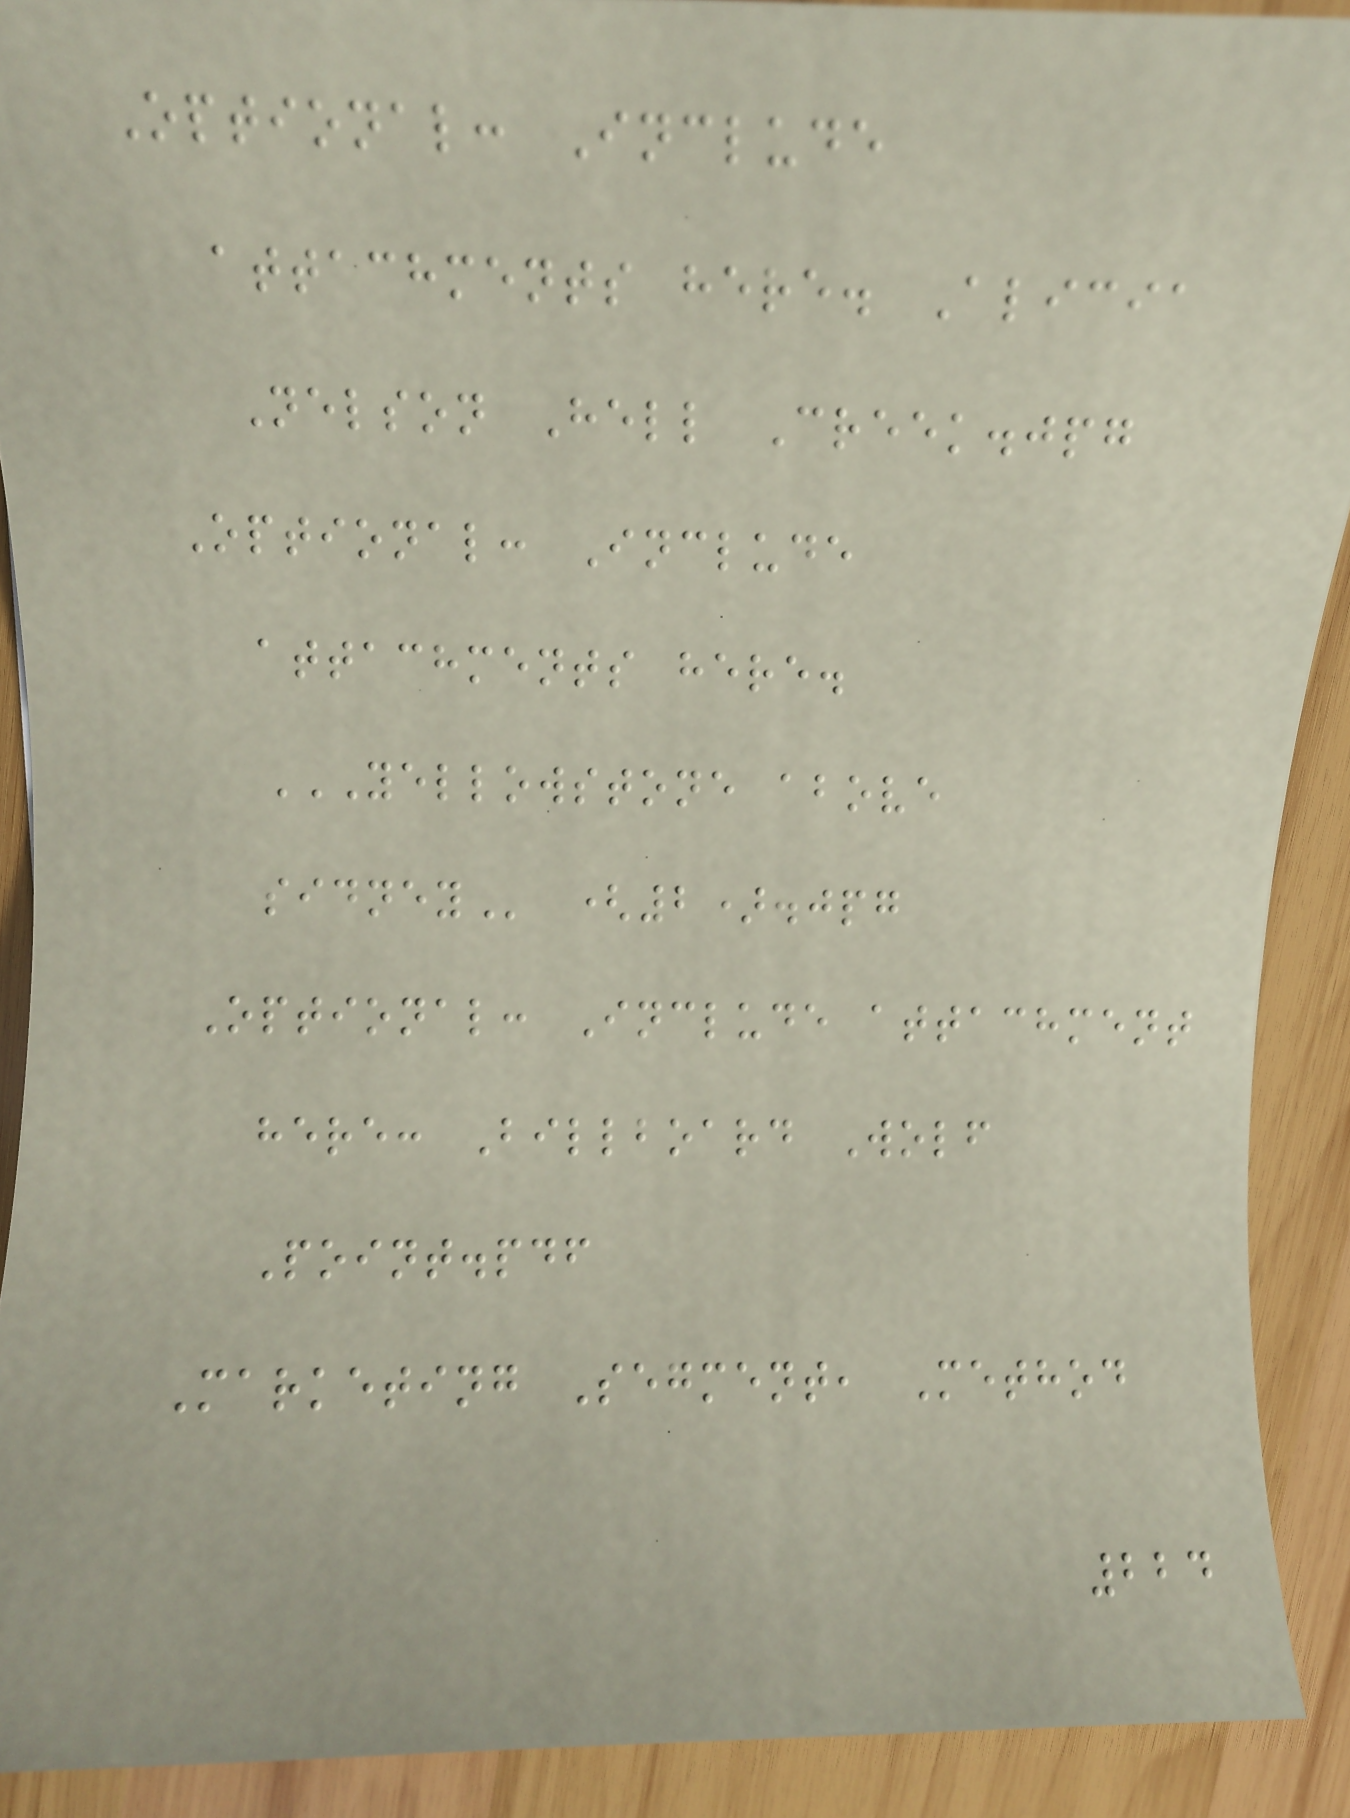Optional: Include
attachments here. Alicia
Nelson Hell Creek.jpg
Optional: Include
attachments here.
YELLOWSTONE ABOVE
SIDNEY (2).jpg
Optional: Include attachment
here: Billboard Wolf
Point.pdf
Marketing Segment, Method
224
